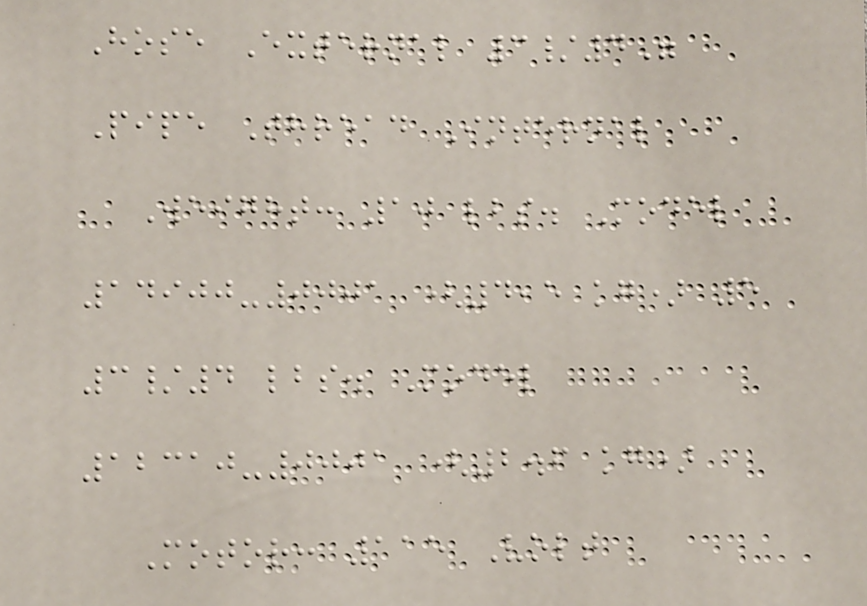Hose External 3/4"
Pipe Thread Internal
Weight: 10 lbs. Model
14900-0001 (4,5 kg) 5
3/4 lbs. Model
12310-0001 (2.6 kg)
Motor: 115 Volt
